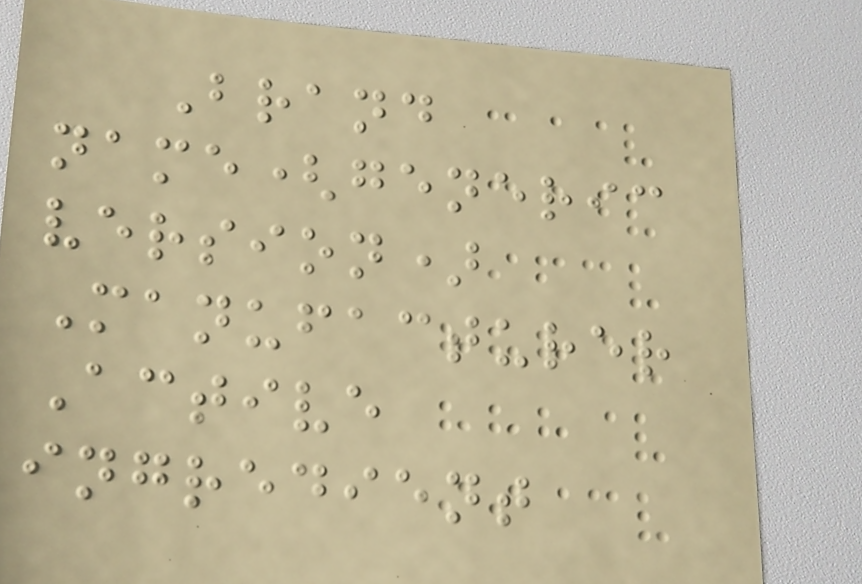Brand
name(generic
version)
Manufacturer
Active
ingredient
